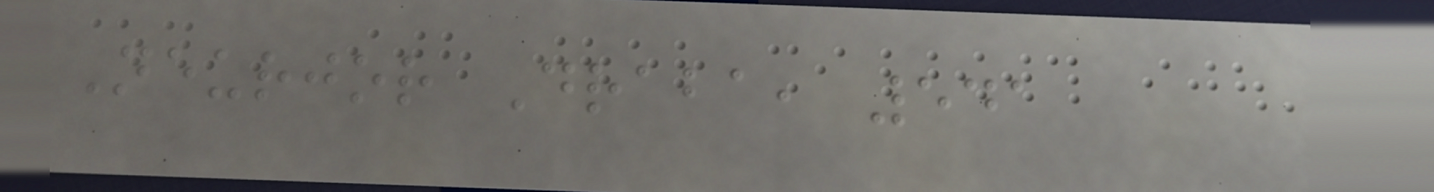Neurjor Draba, 541
